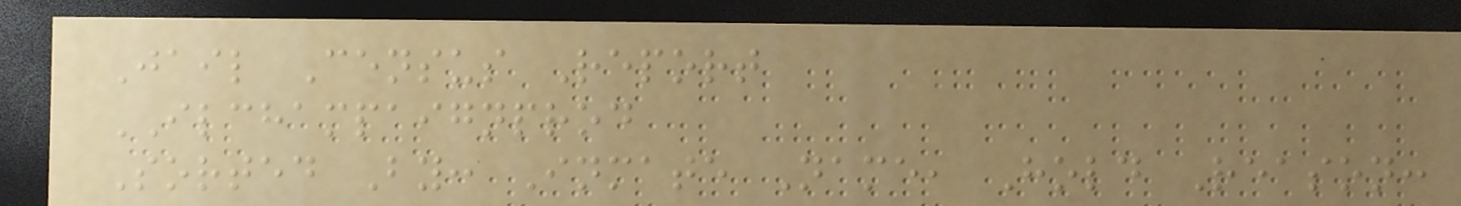Jail Census Report
ILCHAMPAIGNPROD
Sorted By: Inmate Name, Hold Reason:
